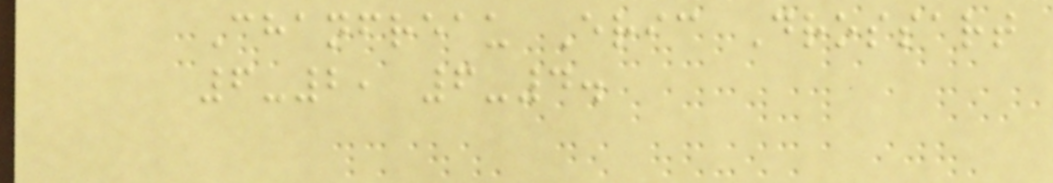Chanfreau Eric Drossart
6-2, 6-4.
